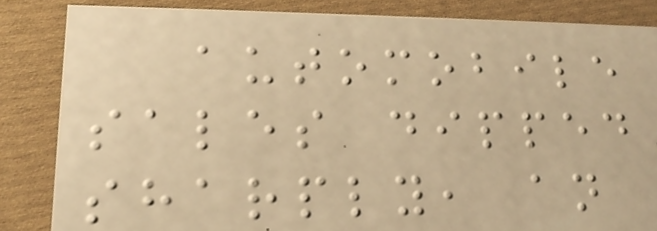automobile
sales dipped
sharply, an
